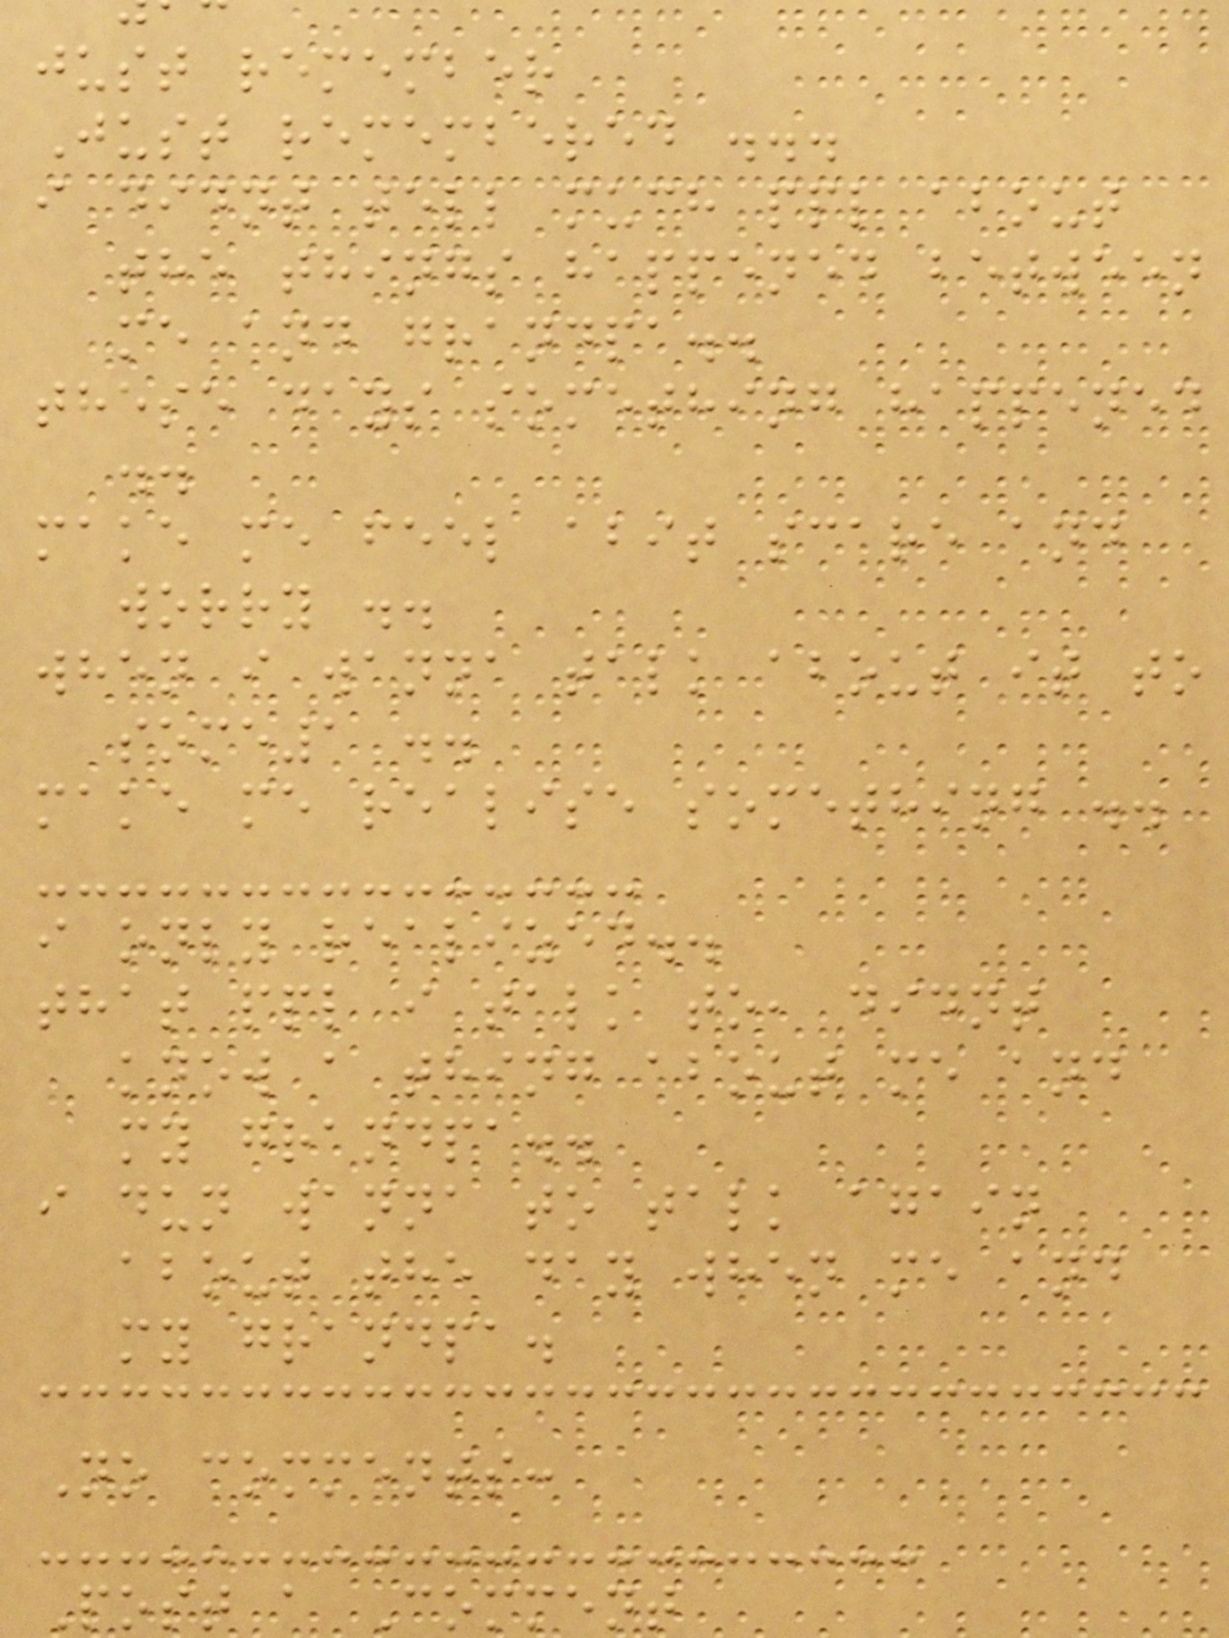just remember
Just remembered ...
i didnt tell much ppl about
the things happened between
me and grandpa..
these days something happened
..
make me feel abit scare and
worry ..
when i wanna talk about it to
some1 ..
make me realise something ..
i only realized..
that ppl i talk to, didnt
know a thing about me and
my grandpa..
i dun wanna to talk again
about the day when me and
my grandpa.
No comments:
Post a Comment
